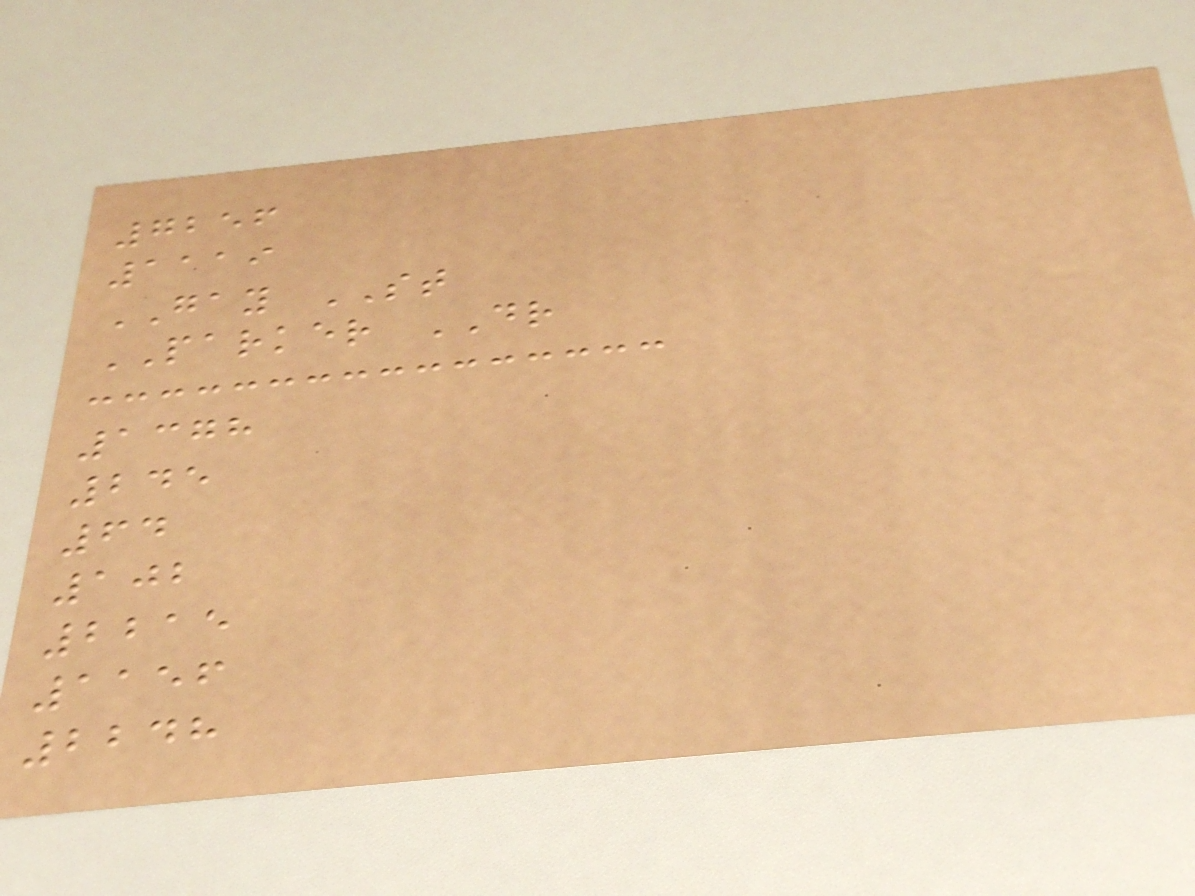7256
1119
GAY ST
PARKER DR
1378
245
64
102
2215
1156
2248
